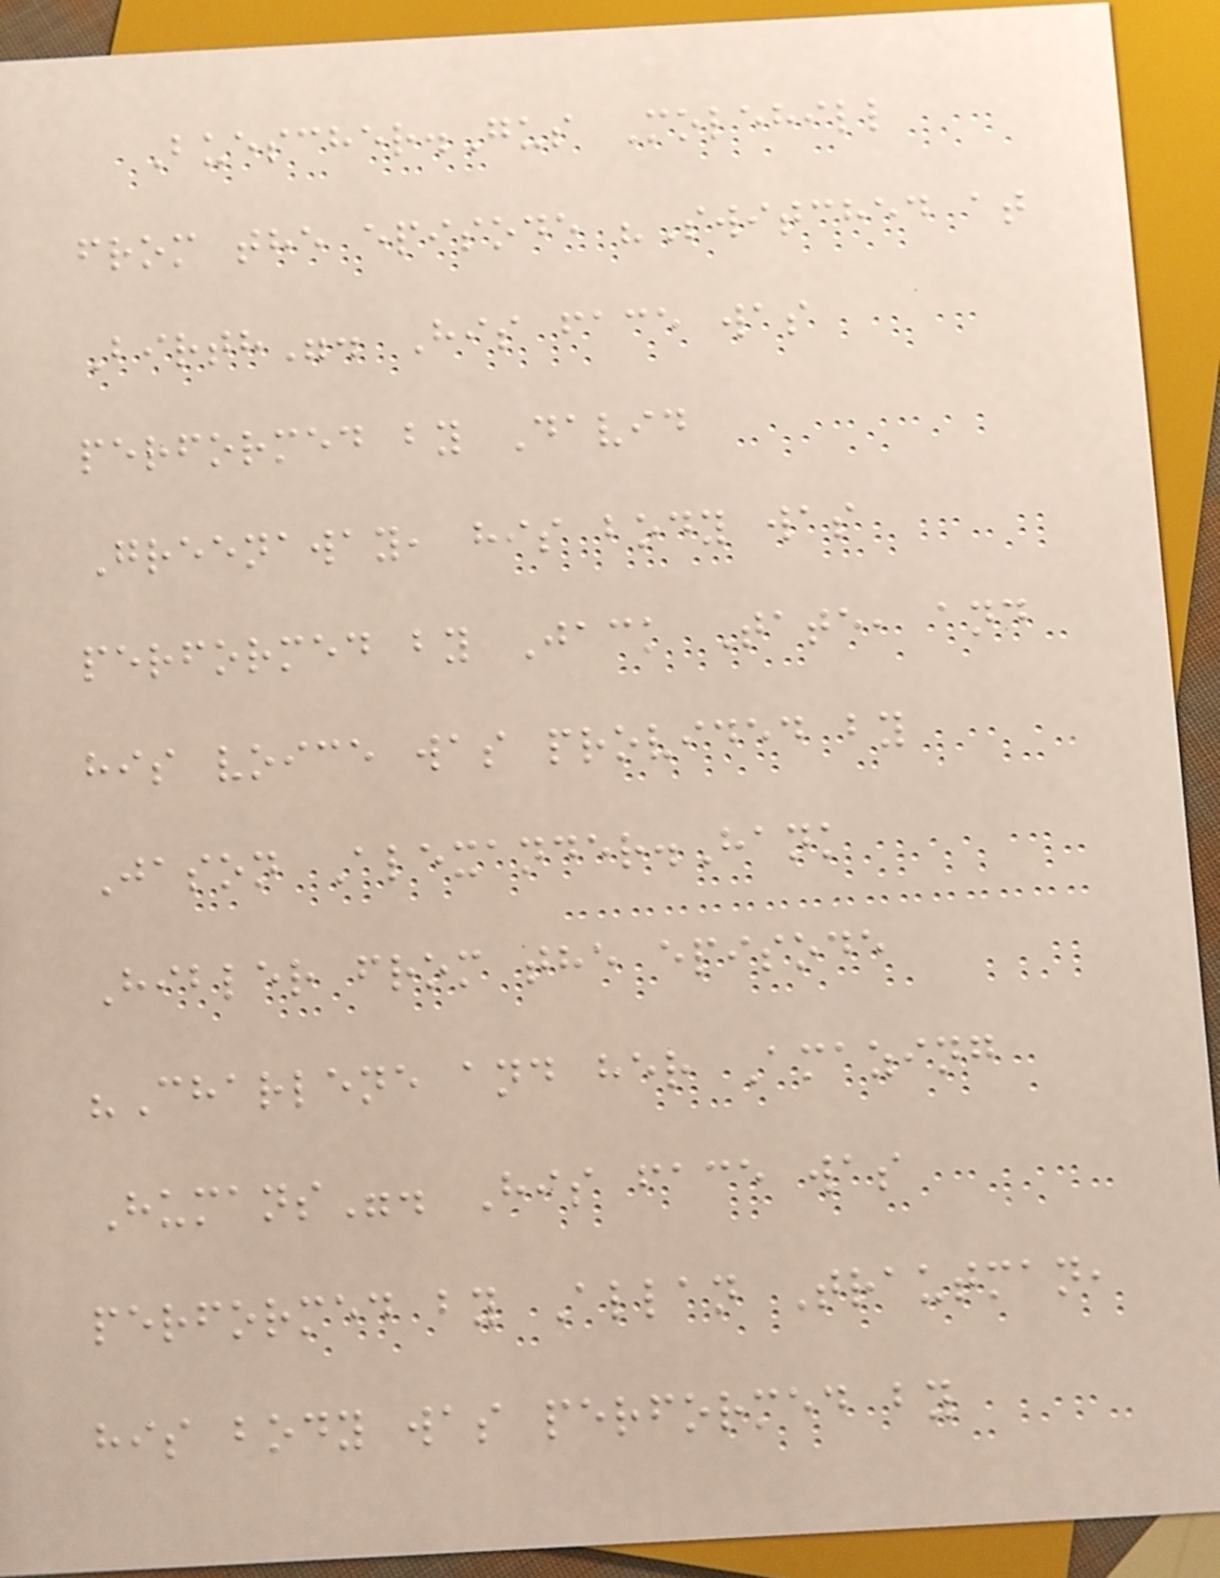Buescher.Gus Molehill
from the episode "Switched at
Birth". His face was
performed by David
Greenaway, his body was
performed by Jack Tate, and
his voice was provided by
Jason Alexander.Hank
Hibler from the episode
"Charlene and her Amazing
Humans". His face was
performed by Allan Trautman,
his body was performed by
